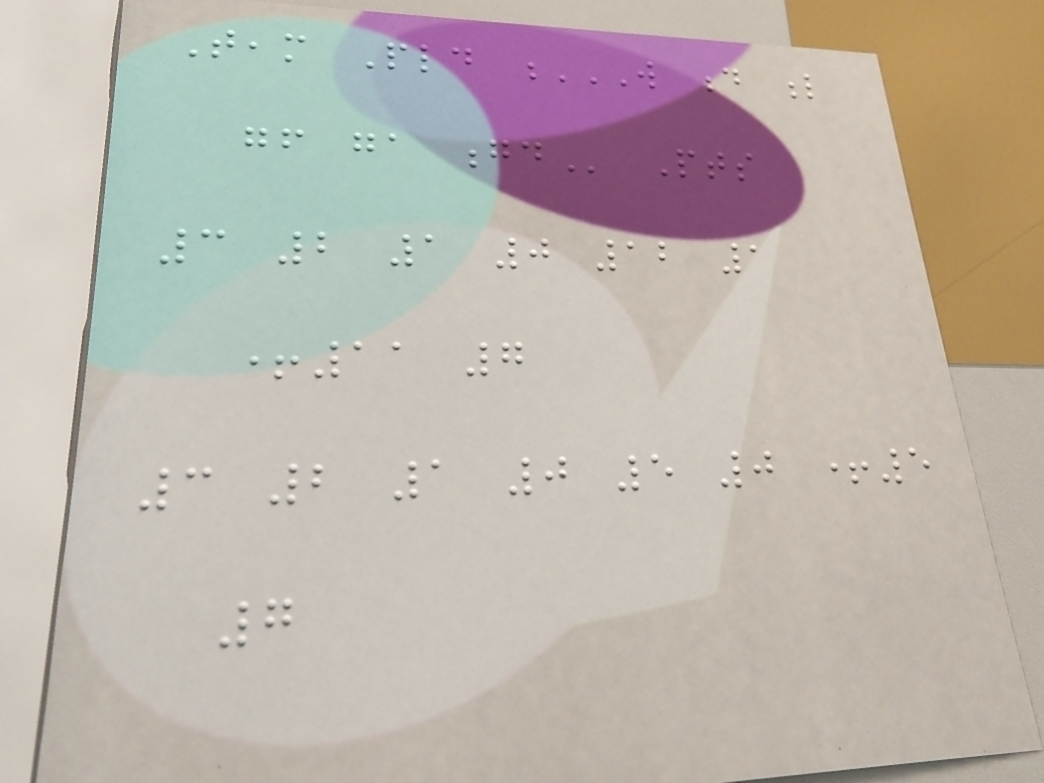Team Pld W D L
GF GA GD Pts
3 2 1 0 12 1
+11 7
3 2 1 0 5 0 +5
7
